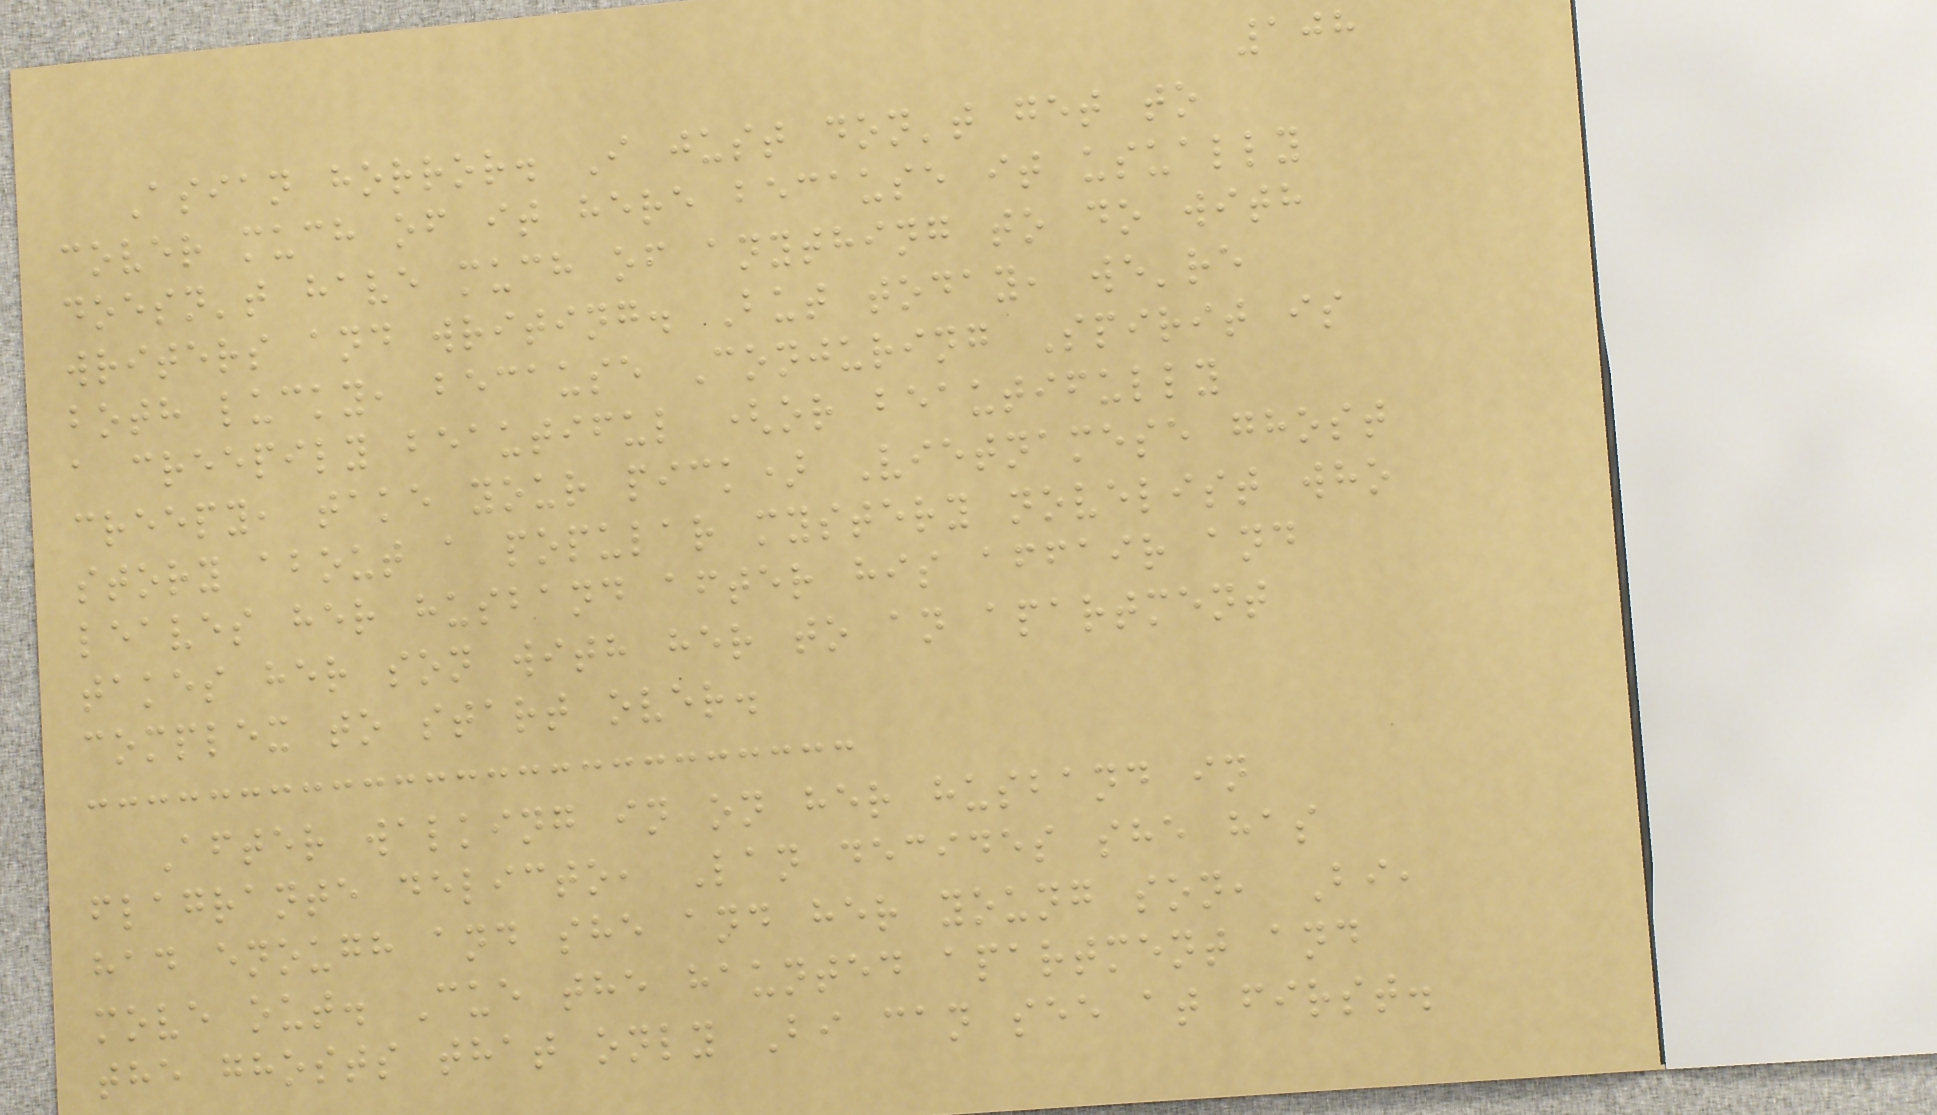108
Asian horror. I just don't get to
cover much of it here because it usually
doesn't have much of anything to do with
writers and writing. But today, we're
both lucky, because Conjuring Spirit is
a creepily beautiful (or beautifully
creepy, take your pick) Vietnamese ghost
story about a popular mystery novelist who
leaves her husband after his affair and
takes her son with her to an apartment
complex to start over.
After walking in on her husband in
flagrante delicto, Lan decides she has
had enough and she and her young son, Bi,
move out. Cue the haunted apartment and
the ghosts that only Bi can see at first.
